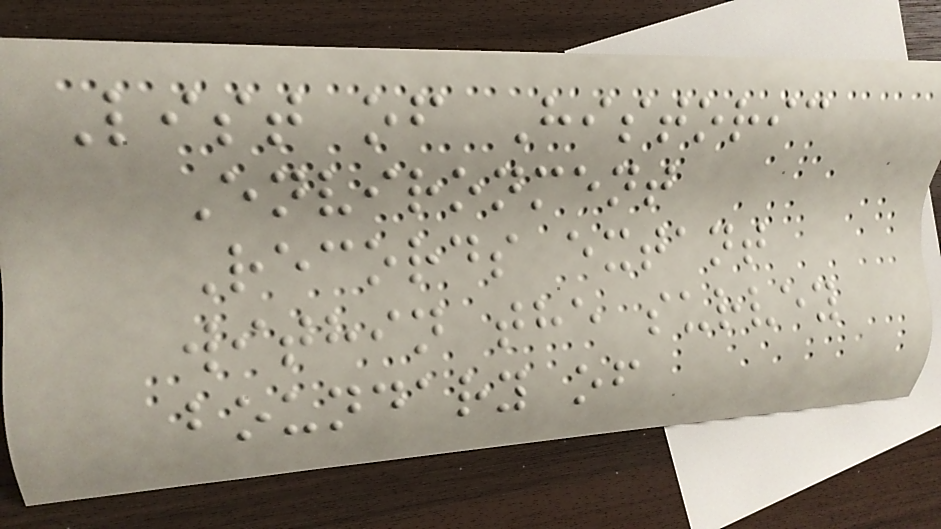List of Historic
Environment
Records extant
within the survey
boundary of
